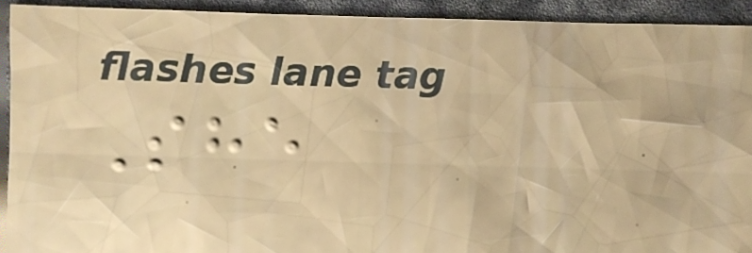She
